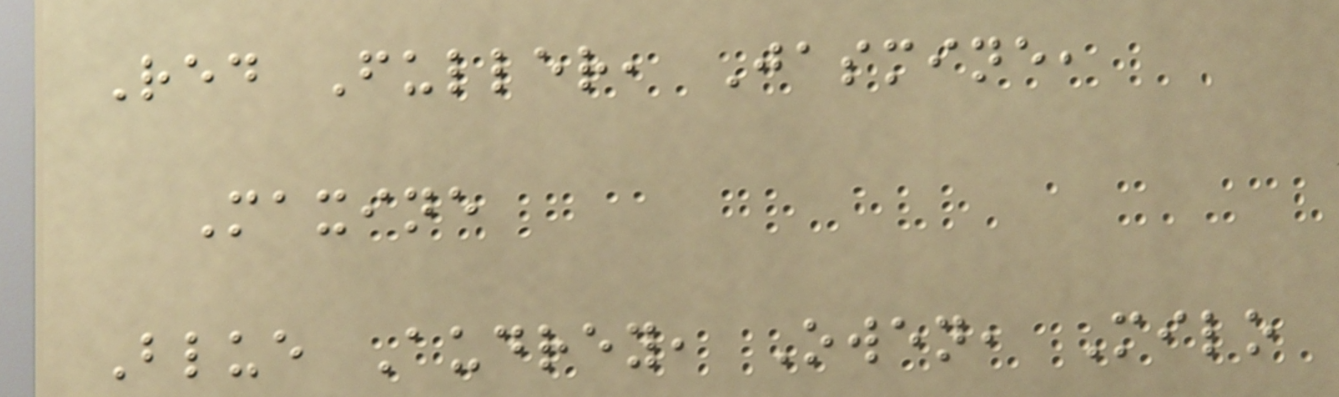Red Fuller, Jasmine,
Maxine
Blue Audrey, Owen, Milo
